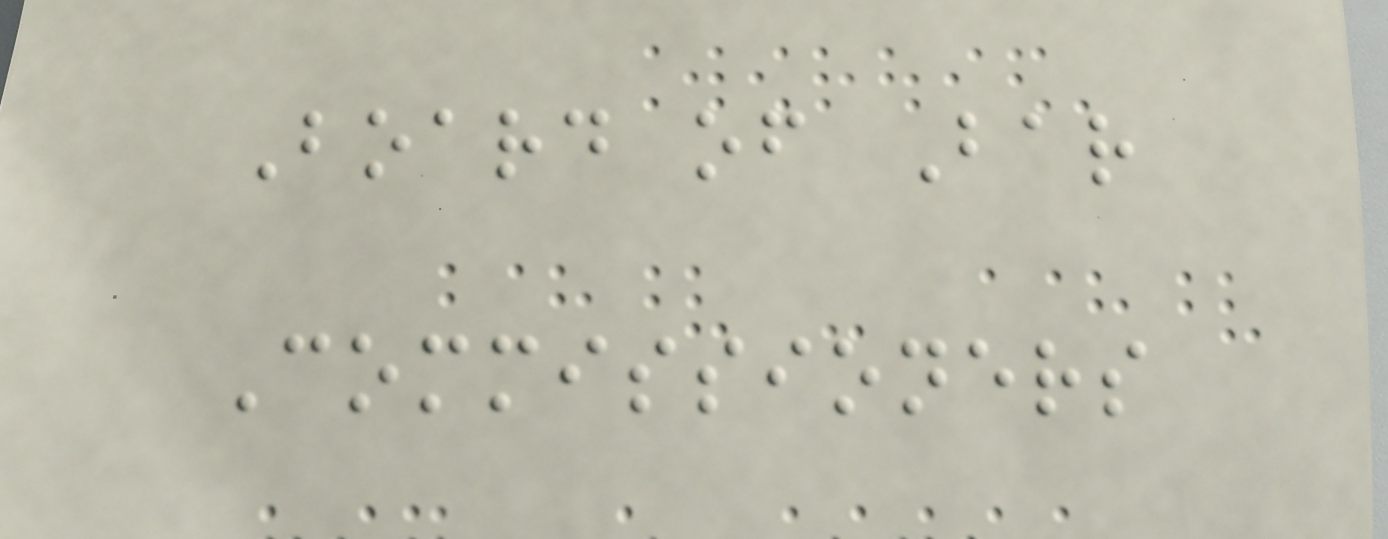Board of Bar
Commissioners
